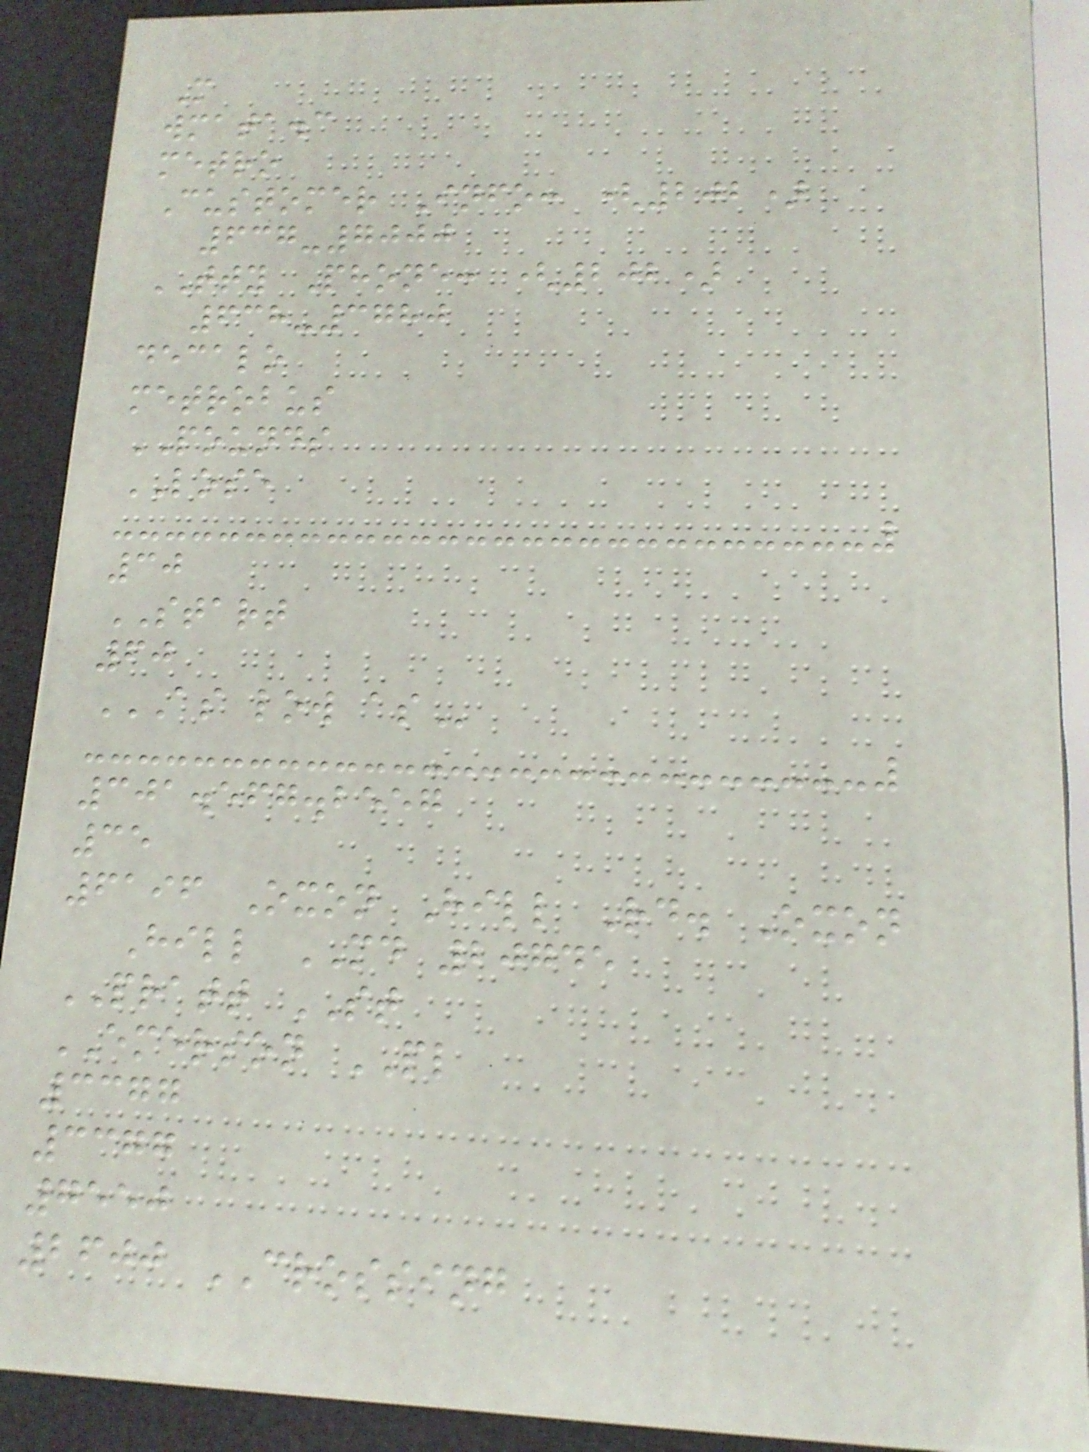M
wmata.c
metro
Customer Info: (202)
637-7000
TTY Phone: (202)
638-3780
decalo
metrobus
POUNDS
LOSE
30
START
60
AS LOW AS
301.567.2557
35
6196 Oxon Hill Rd. Oxon
Hill MD 20745
PRATT ST
EMERSON PL
3377
3377
7550
2600 CROSSING
